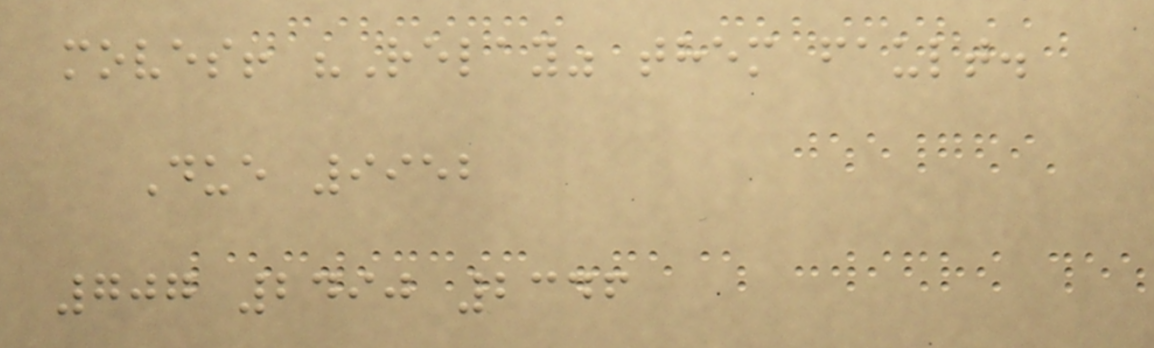moves! "Relay" them fault.
Due 9952
707 2490 2346
